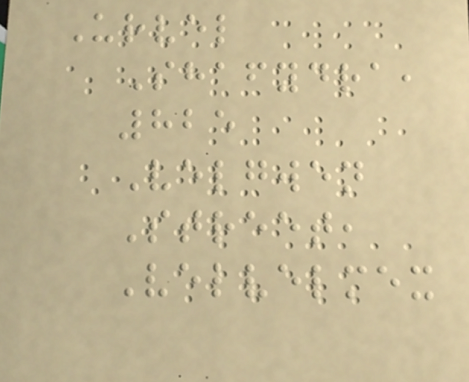Urvel
Shafydra,
825
Velgwen
Street,
Velvelmex
